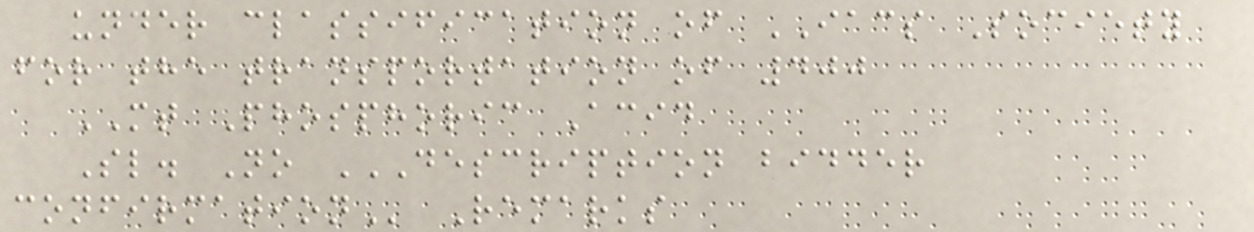under classification of IACS Society
for the transportation of 400
MT Phosphoric Acid
Sl. No DESCRIPTION BIDDER
CONFIRMATION Remarks
